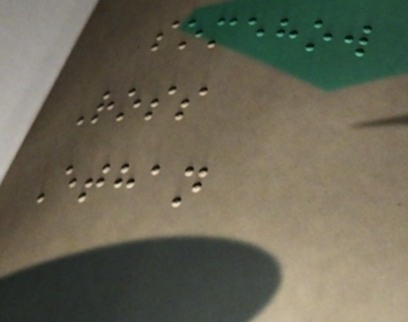somehow
Ross
Ethan
